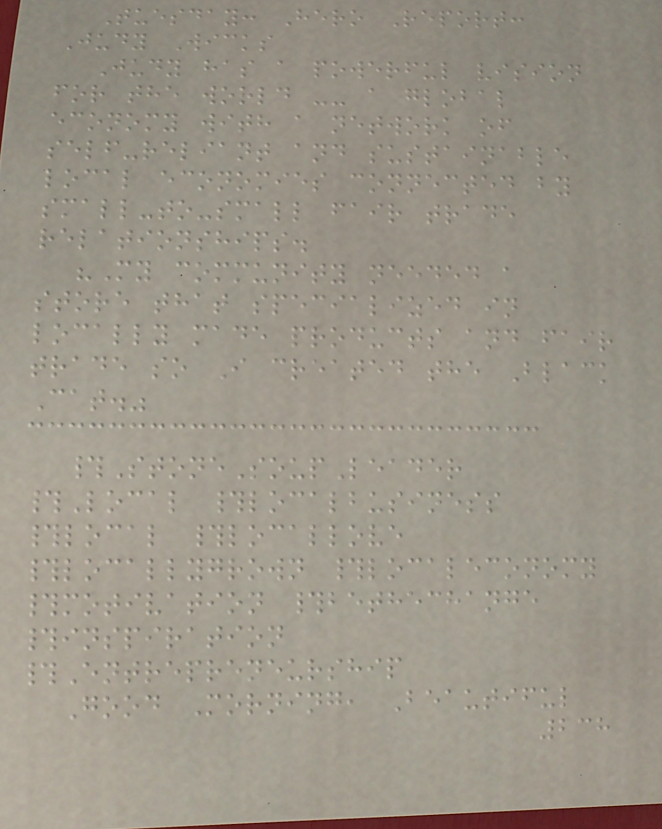Tuesday: Hero Report:
Judy Wicks
Judy has a powerful vision
for the world -- a global
economy with a network of
self-reliant and sustainable
local economies connected by
small-to-small fair trade
relationships.
"My community needed a
store that specialized in
locally made products and fair
trade so I created the Black
Cat."
#StoneSoupLeader
#Local #localbusiness
#local #locallove
#locallygrown #localeconomy
#motivation #bethechange
#inspiration
#Entrepreneurship
Good Morning, Beautiful
238
